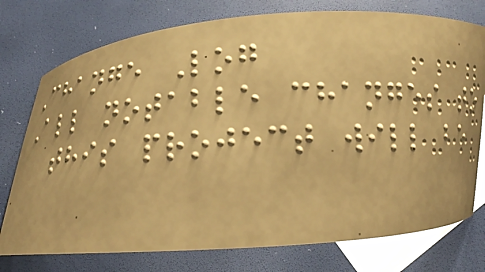Change Log
All notable changes to
this project will be
